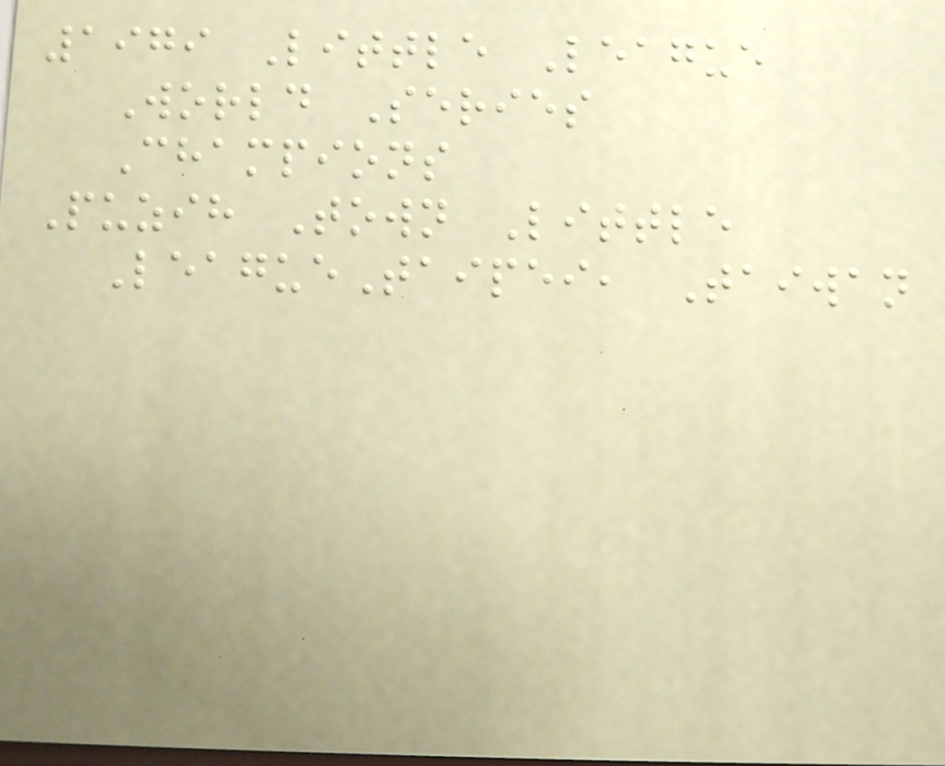1979 Little League
World Series
Champions
Puzih Town Little
LeagueTaipei, Taiwan
